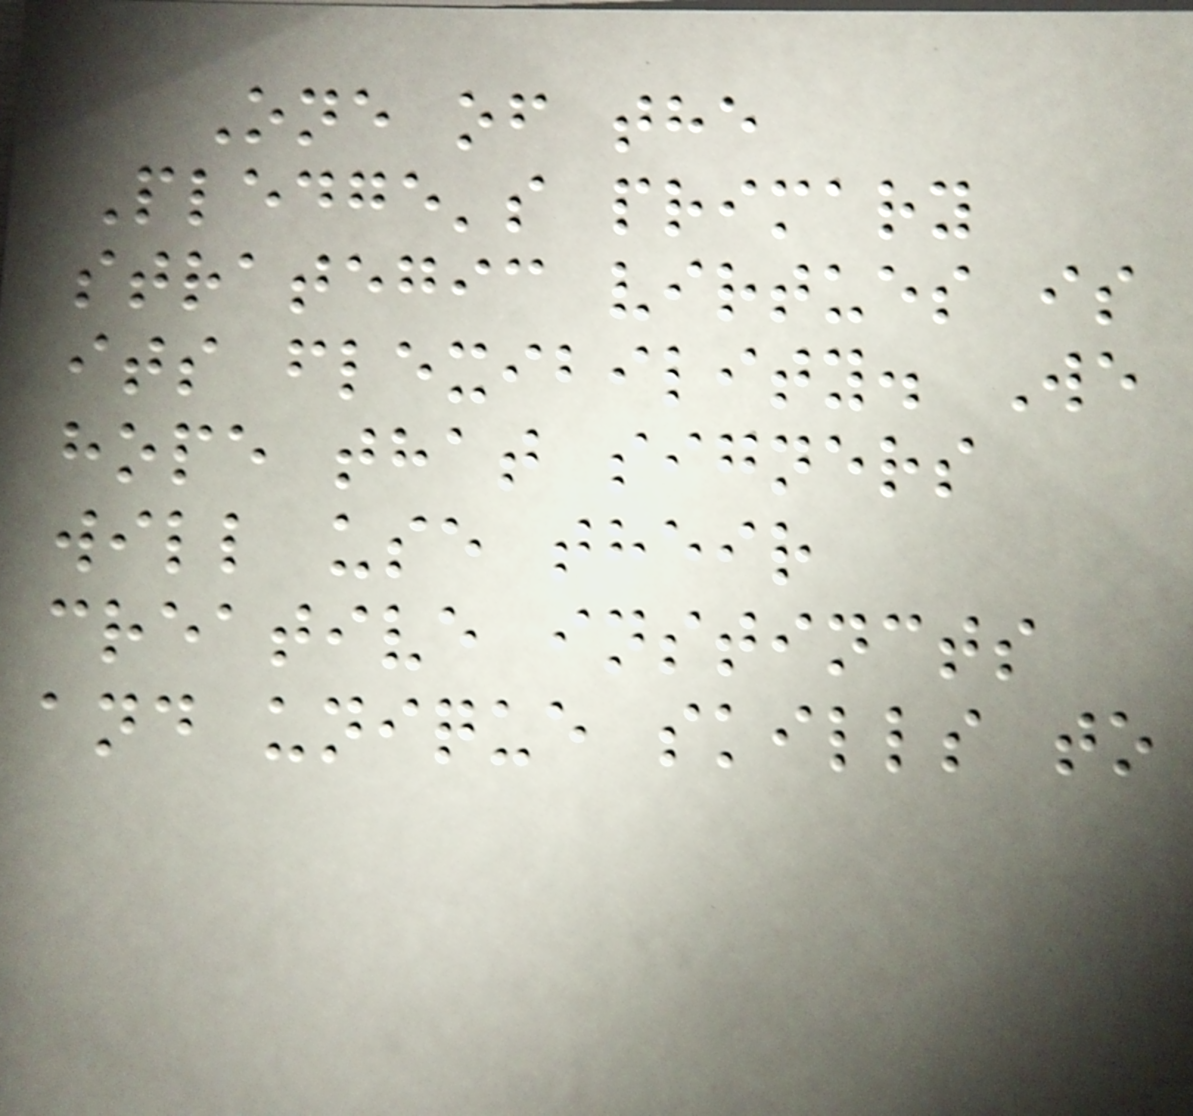One of the
Pledge's primary
strategic virtues is
its flexibility. We
hope that signers
will use their
creative instincts
and unique skills to
